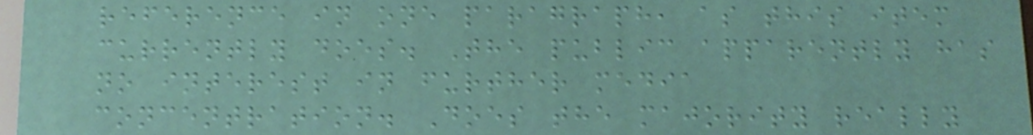reference in one paragraph, as this item
currently does. The public apparently has
no interest in further media
concentration. Does the majority really
